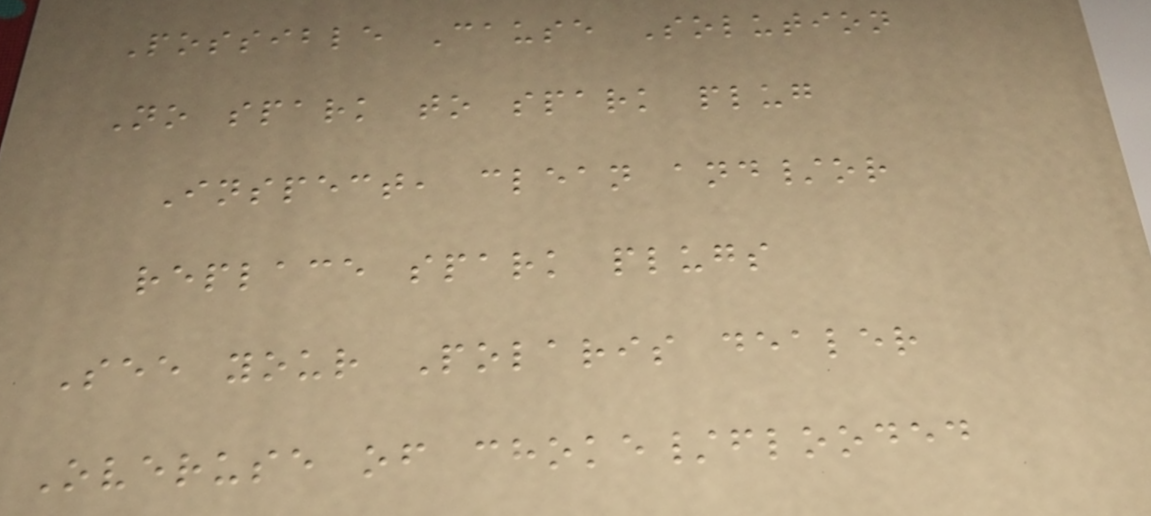Possible Cause Solution
No spark to spark plug
Inspect, clean and/or
replace spark plugs
See your Polaris dealer
Overuse of choke/flooded
